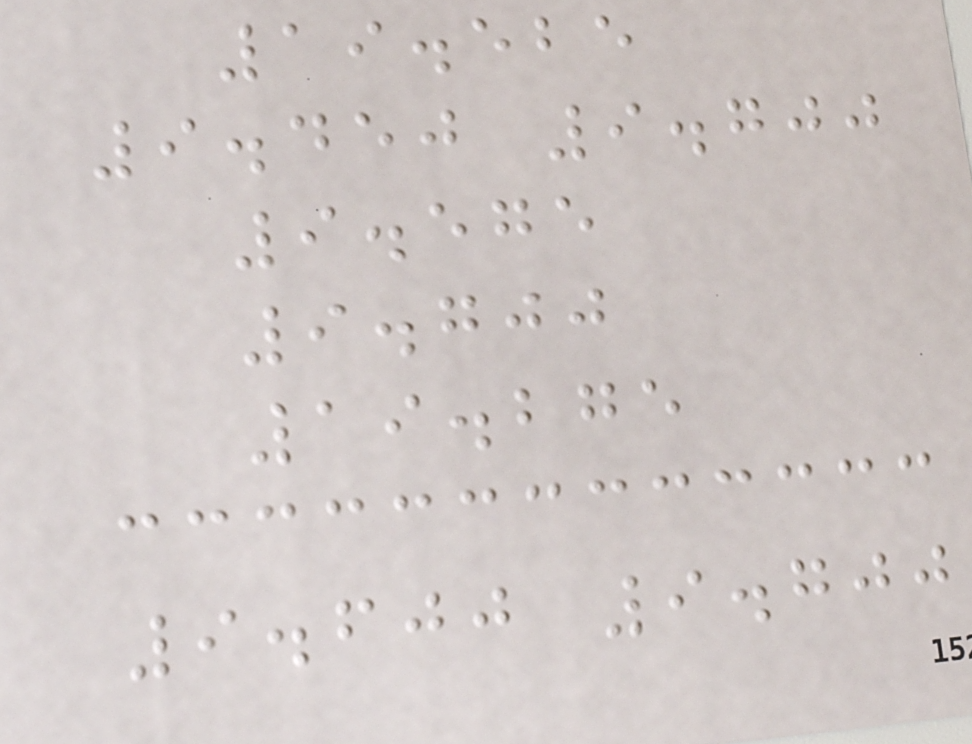19.525
9.450 9.700
9.575
9.700
19.275
9.600 9.700
